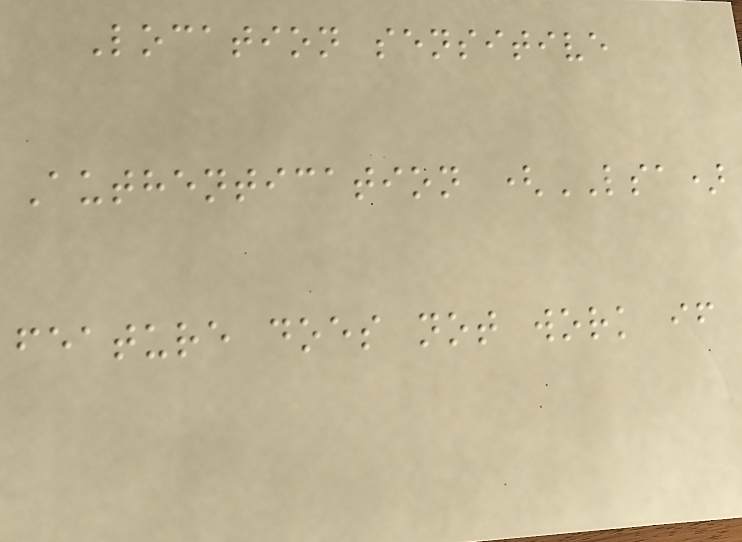Location sensitive
Authentication (LSA)
feature does not work if
